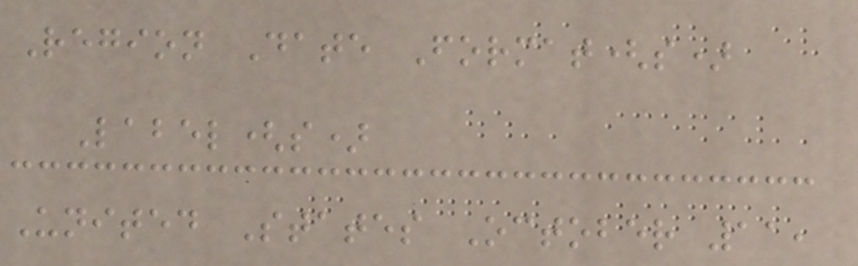Region Date Format(s)
Label(s)
United States October 11,
